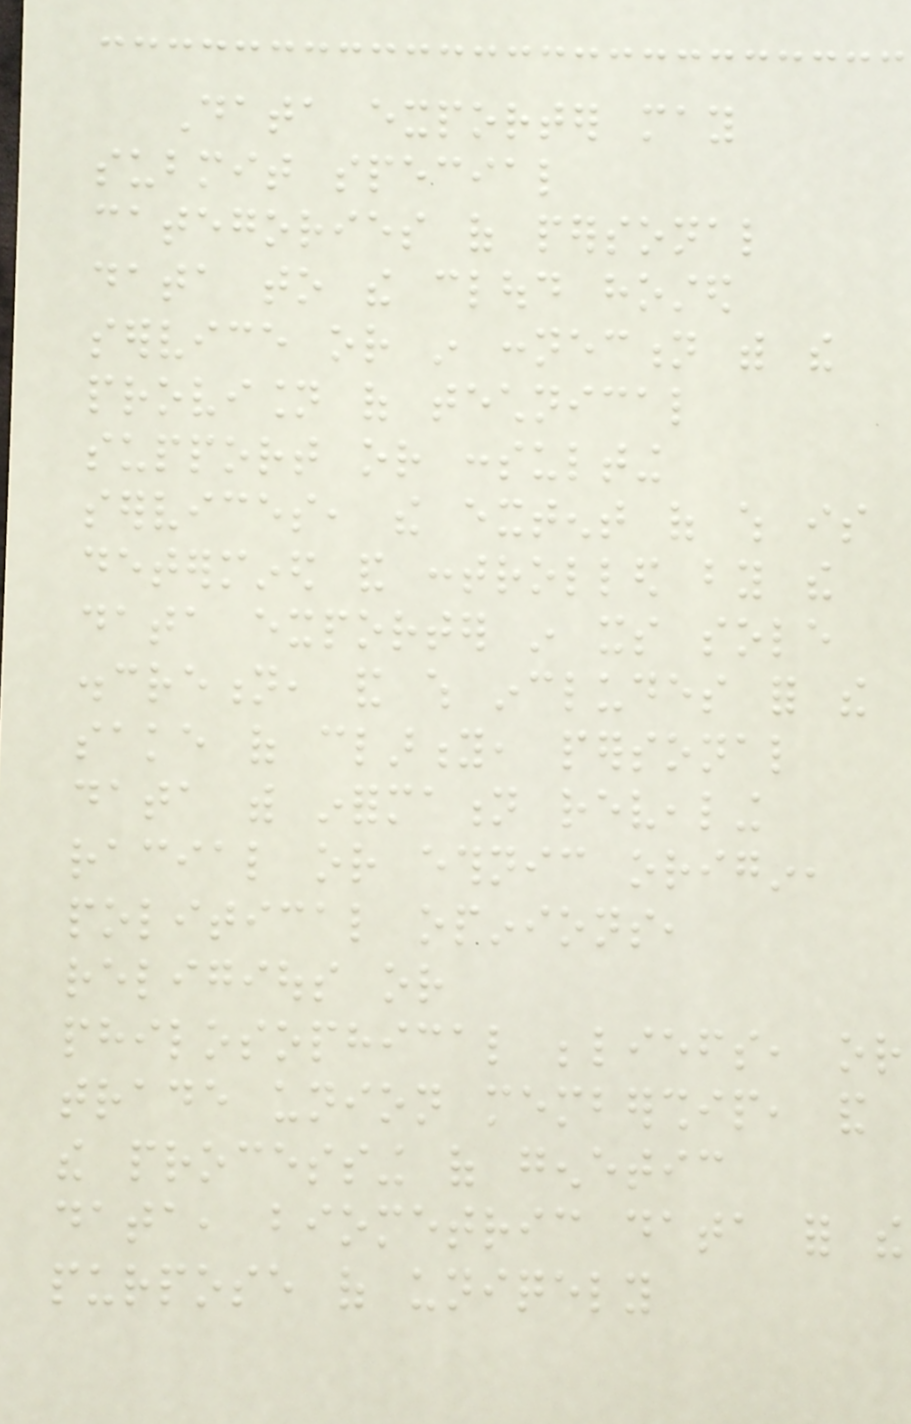Data exporter may
submit special
categories of personal
data to the cloud hosted
service or in connection with the
provision of technical
support or consulting
services, the extent of which is
determined and controlled by the
data exporter in its sole
discretion, and which includes for the
sake of clarity, personal
data with information revealing
racial or ethnic origin,
political opinions,
religious or
philosophical beliefs, or
trade union membership, and
the processing of genetic
data, biometric data for the
purpose of uniqely
